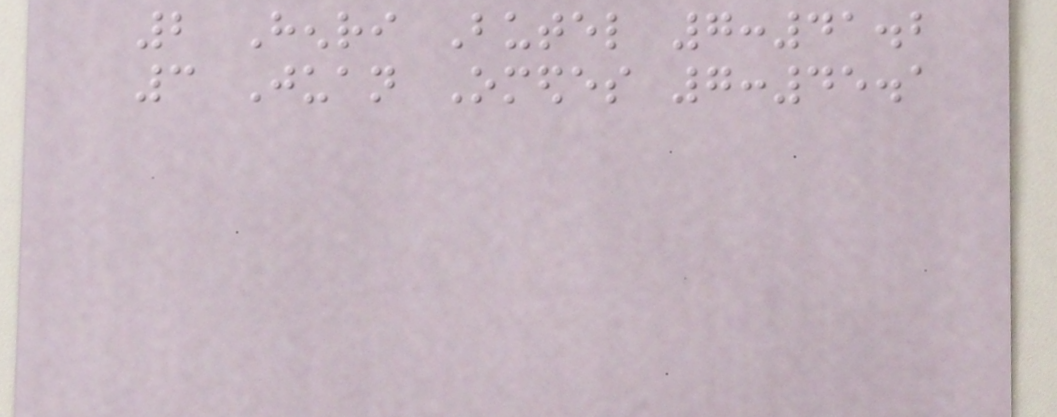2 Henri Butel 7:41.2
3 Juan Omedes 7:45.1
